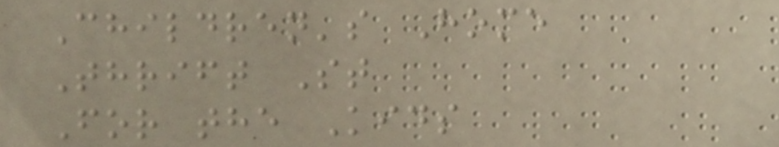Children's Home
Thrift St
For the Kids
